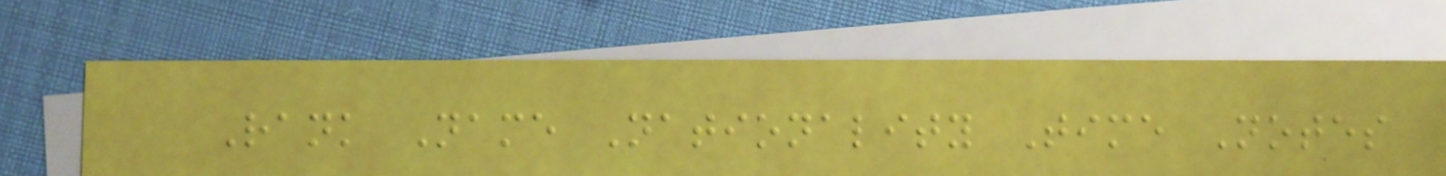Rank Name Nationality Time Notes
